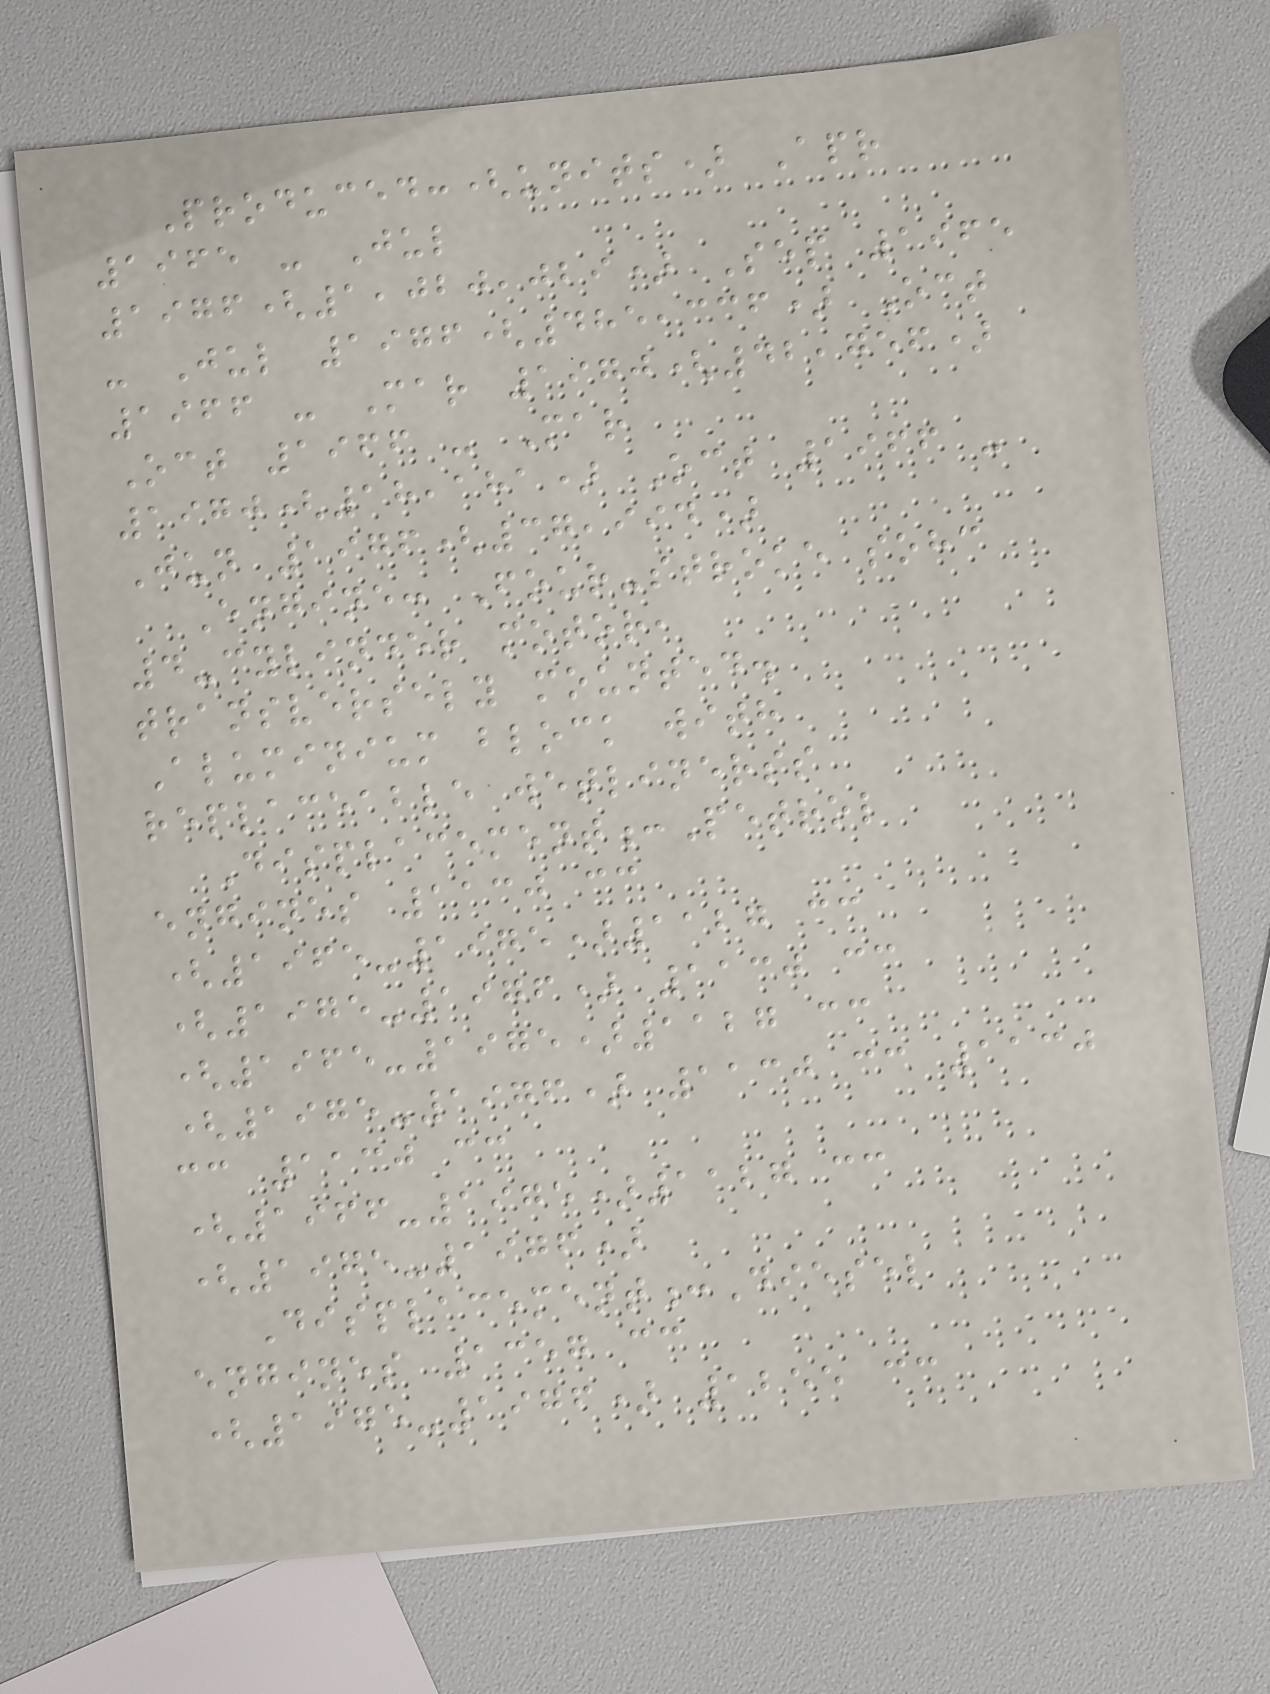Produced:(units) Apr
1965 - Jul
1976(1,020,029) Sep 1965
- Jul 1976(485,336) Oct
1966 - Mar 1970(42,756)
Oct 1966 - Mar
1970(18,181) Oct 1966 -
Jun 1976(37,994)
Engine: Four-stroke sohc
4-cylinder motor,
transversely mounted.
Aluminium block with
replaceable wetlinerss
Displacement:Petrol
engines 1130 cc
(1965-1975)1127 cc
(1975-1976) 1130 cc
(1965-1975)1127 cc
(1975-1976) 1130 cc 1130
cc 1130 cc
(1966-1975)1127 cc
(1975-1976)
Displacement:Diesel
engines 1357 cc
(1975-1976) 1255 cc
